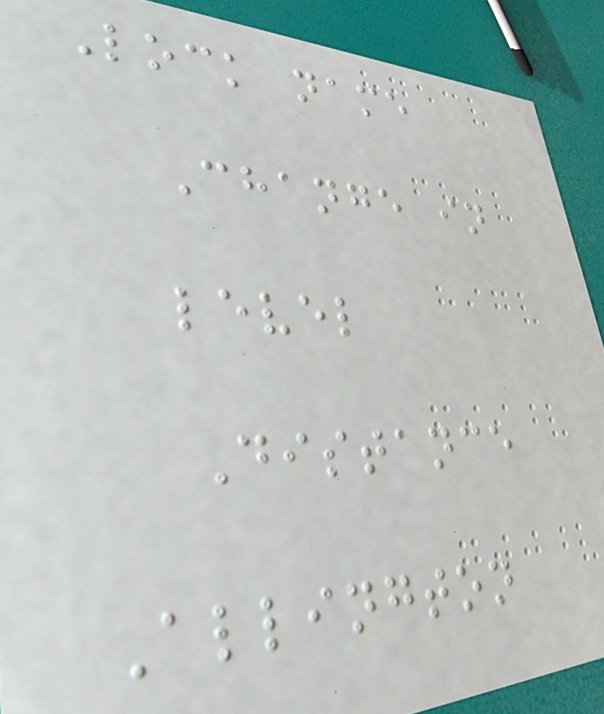Lock name
Change in
level
Distance
Allington
